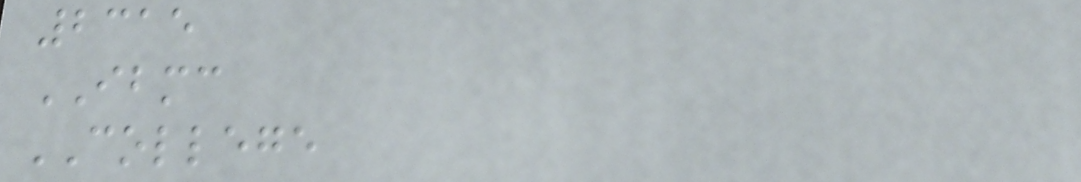2315
IBMC
COLLEGE
